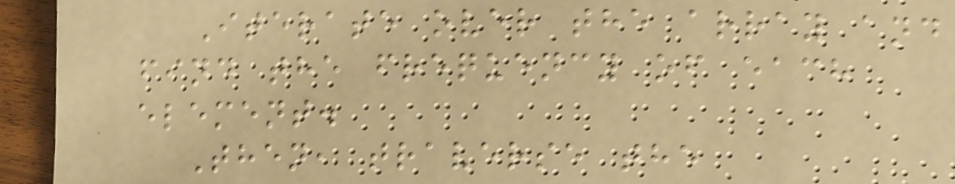Iterate over the array and
find the frequency of each
element.
Then, traverse the
